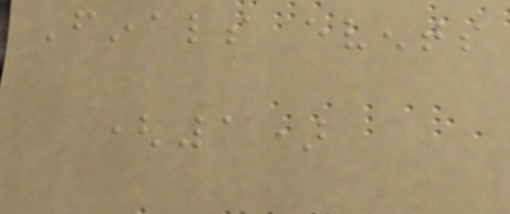Finals events
(1)
